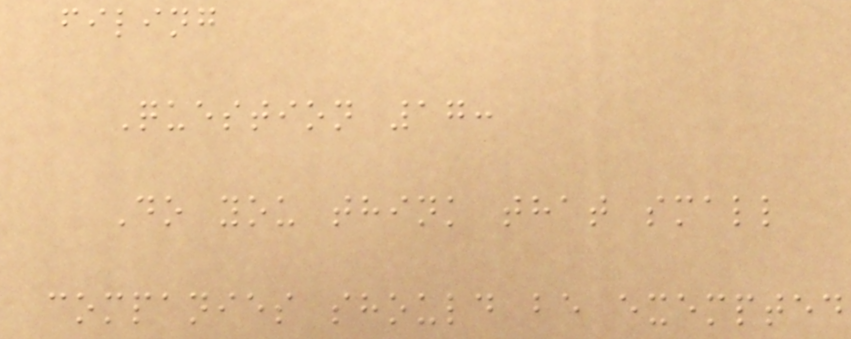filing
Question 17:
Do you think that small
companies should be exempted
